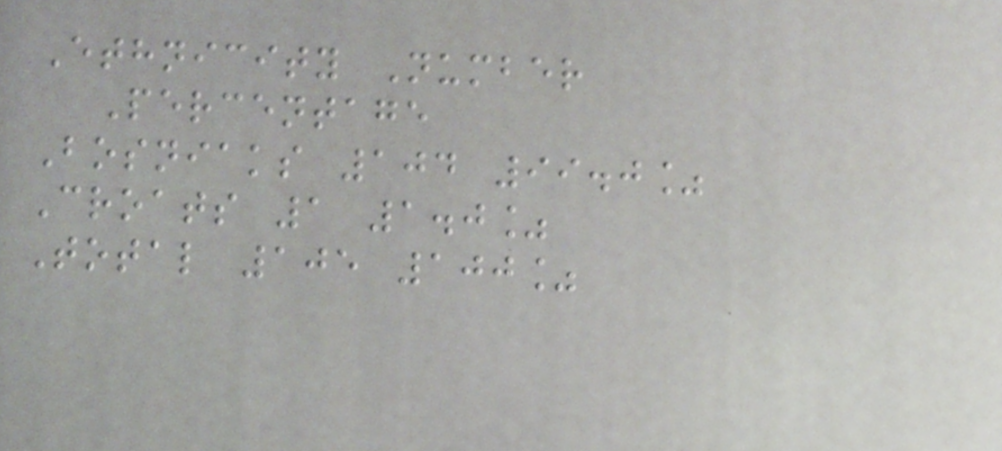Ethnicity Number
Percentage
Bosniaks 104 99.0%
Croats 1 1.0%
Total 105 100%
